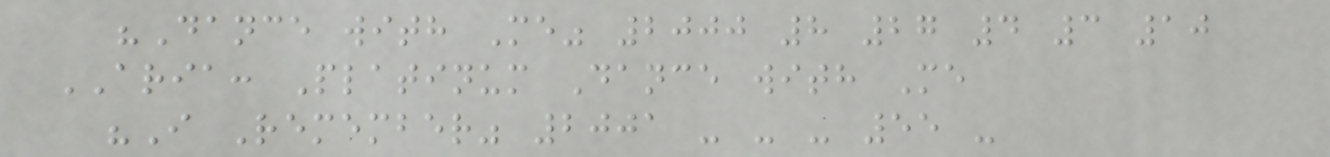"Dance with Me" 2000 8 27 4 3 10
ARIA: Platinum Dance with Me
"I Remember" 2001 - - - 55 -
